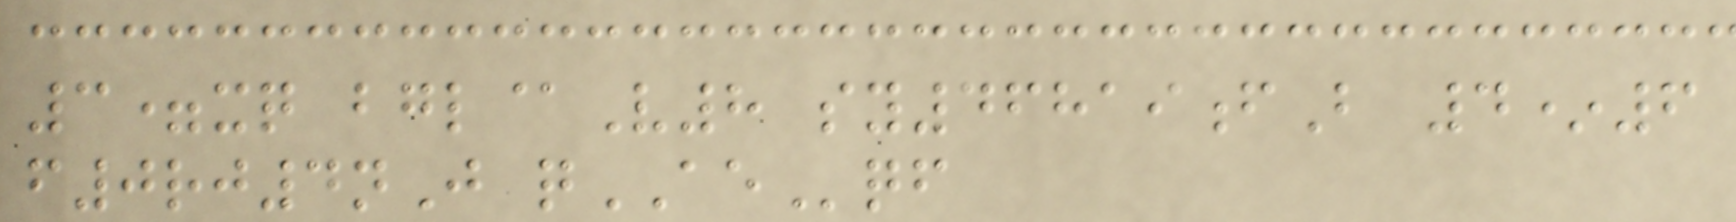3=xq bgl@V8 sy46819fB 4*6
f0rj4nJ qAEqf
